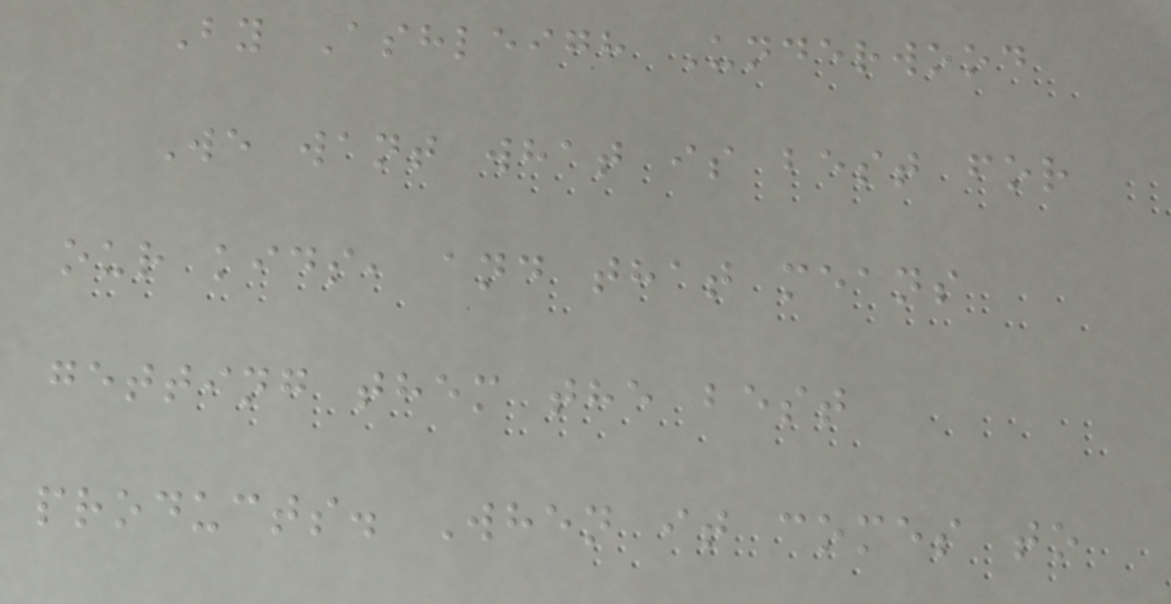By Ashleigh Underwood
We want what is best for
our kids, and that means
getting them the best
products. When it comes to
